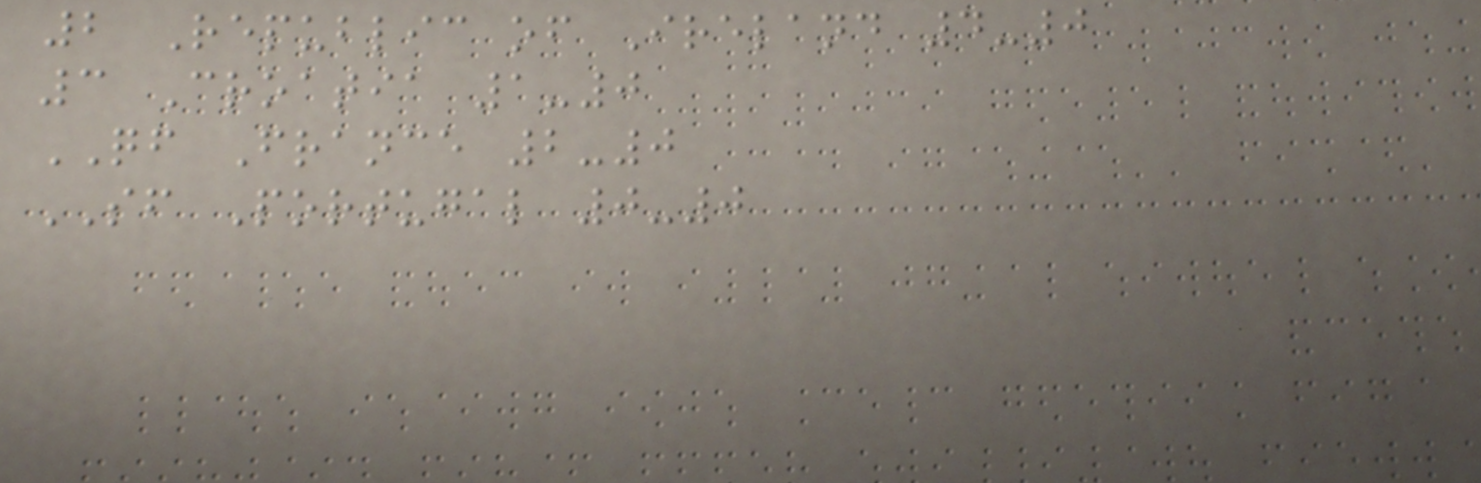2 Republic of Ireland 4-0
3 Croatia 1-0
QF France 2-0
SF Portugal 0-0
